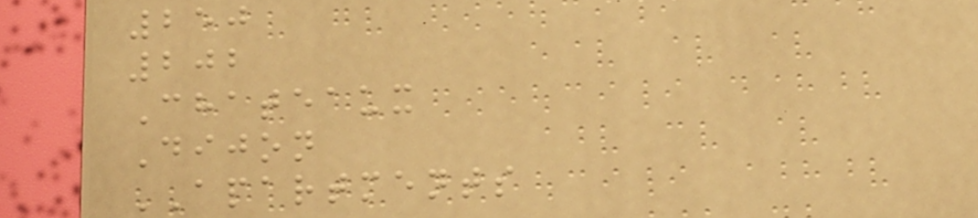250
202
Chateaux
Dijon
APARTMENTS
